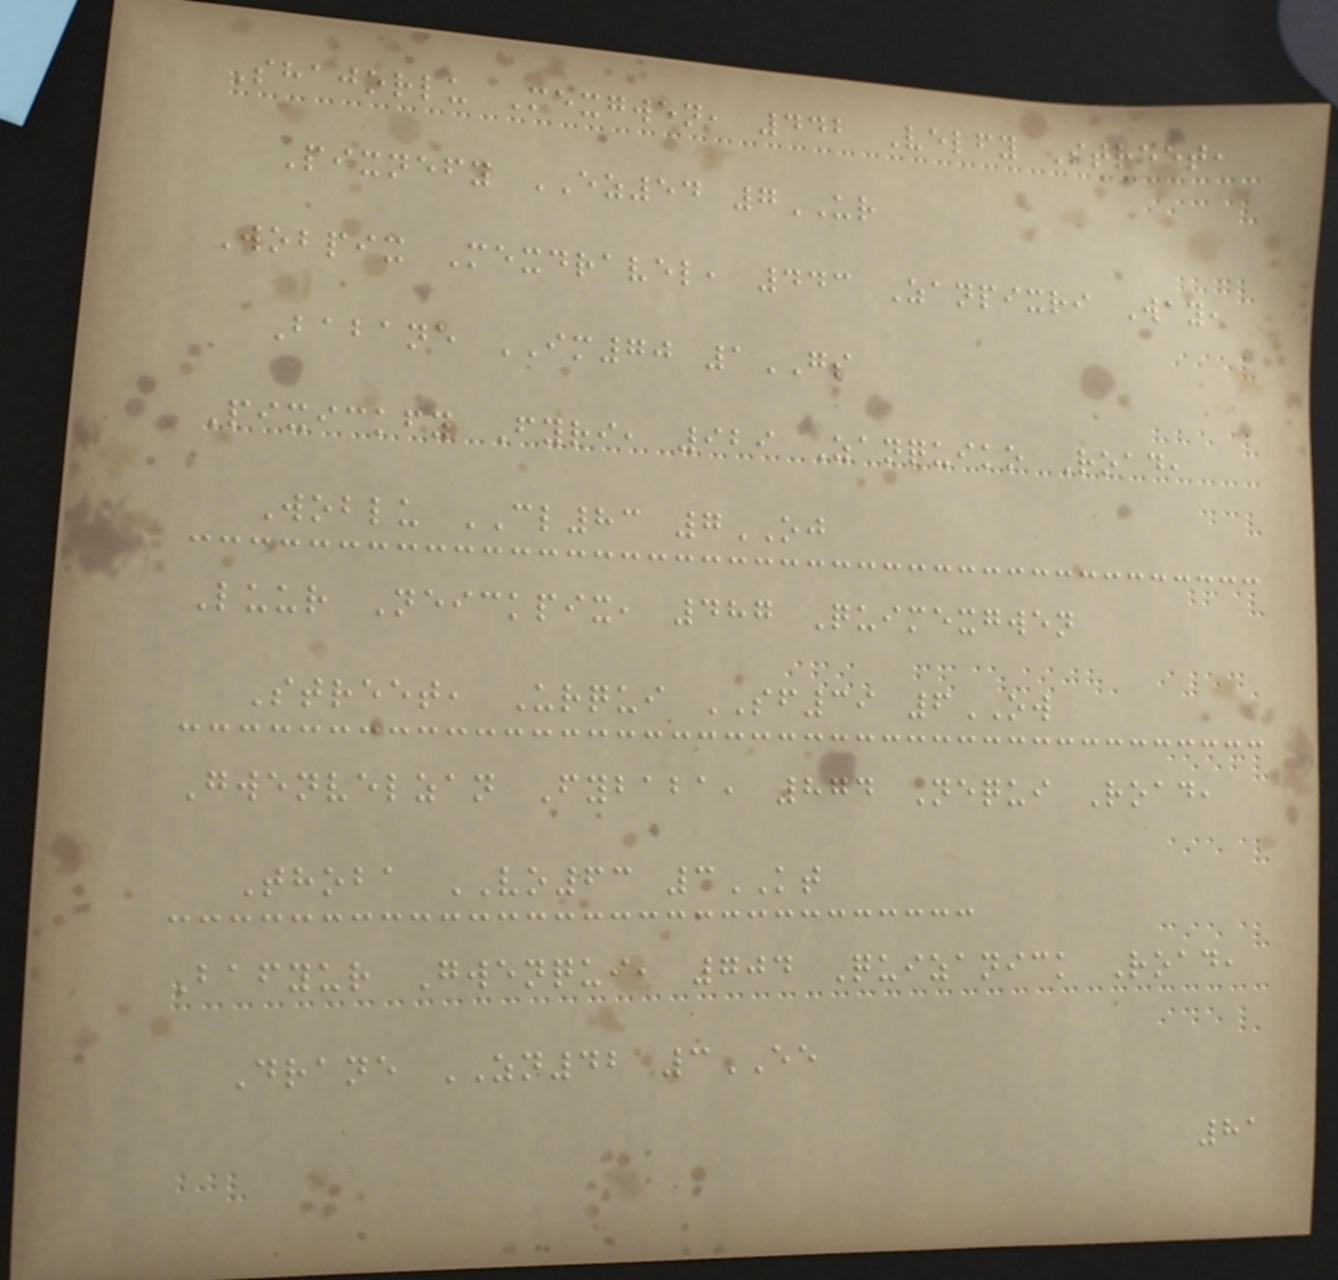Shajorlu Mexgwen, 442 Velfy Street,
Pixnefy EZ54 7UR
Wobpix Mexdravel, 443 Zanpixri Way,
Babane IM70 1GS
Pixickfy Fyri, 929 Zanquiko Road,
Woblu CL83 7OJ
Luur Neickpix, 487 Quimexgwen
Street, Urqui SF39 6OW
Gwenvelzan Fybaba, 874 Nequi Road,
Thoba VO63 3KT
Bafyur Gwenqui, 704 Quizanick Road,
Drane ZN42 3EE
81
